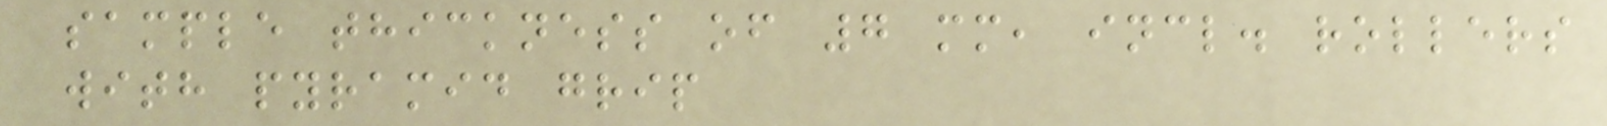sample thickness of 7 mm, incl. rollers
with pyramid grip
